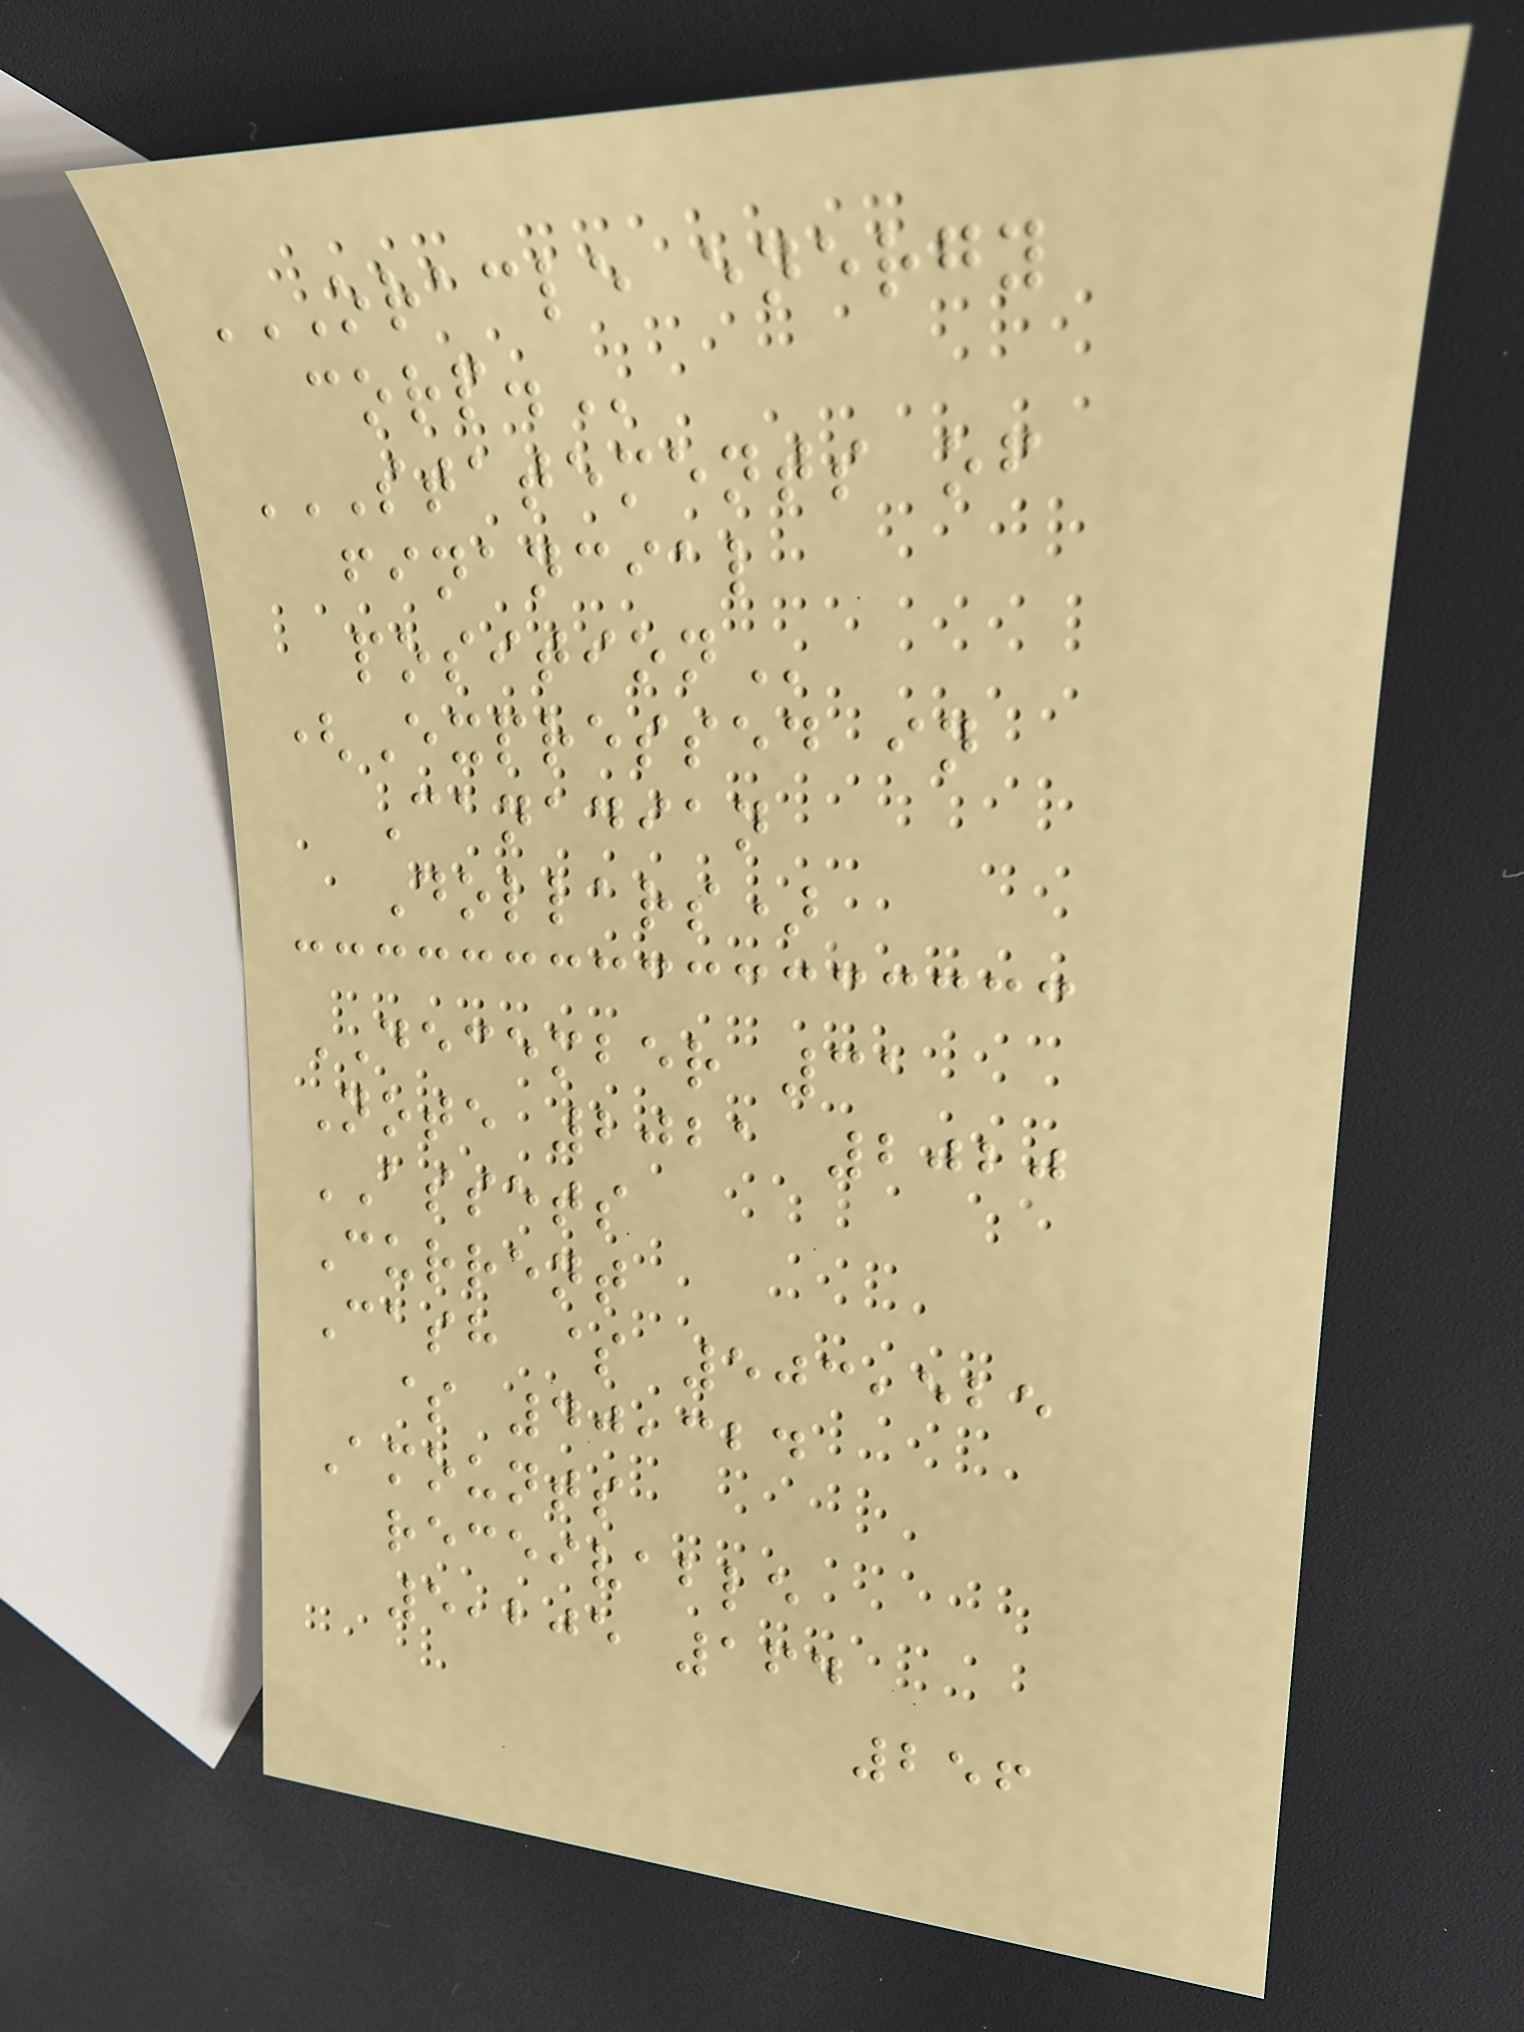ORACLE ENERGY
CORP.
STATEMENTS OF
FINANCIAL
POSITION
(Expressed in
Canadian
Dollars)
DECEMBER 31
Note 2021 2020
ASSETS
Current
Cash $ 503,525
$ 40,324
Amounts
receivable
5,205 164
256
